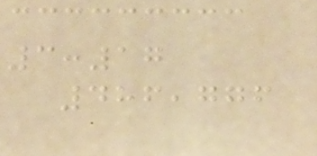3:17
486,776
